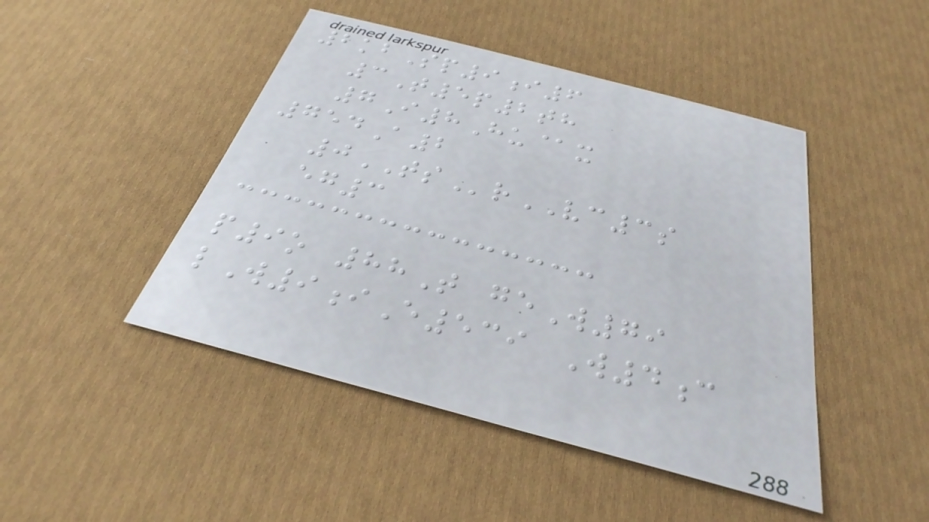2kbSp9i6
3T5p2th
7I8Hu@x
754A2
0TSrVC3s
eg3
p9o 88T geW79
lW9iE539 W4c
